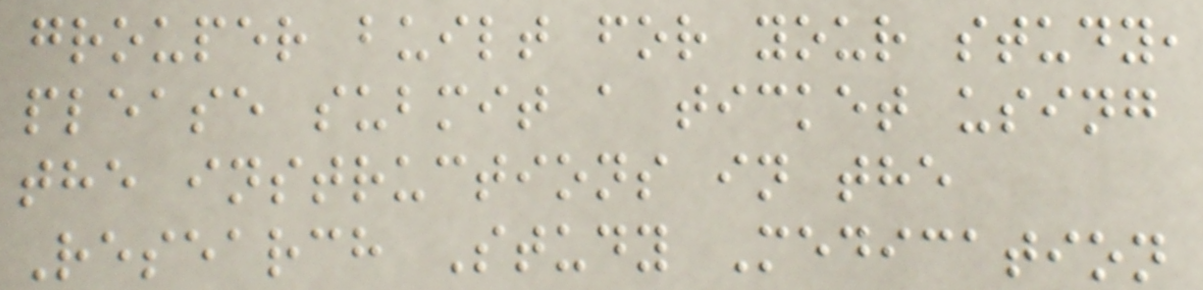grouper built for your study,
please submit a ticket using
the instructions in the
Research Study Medication
